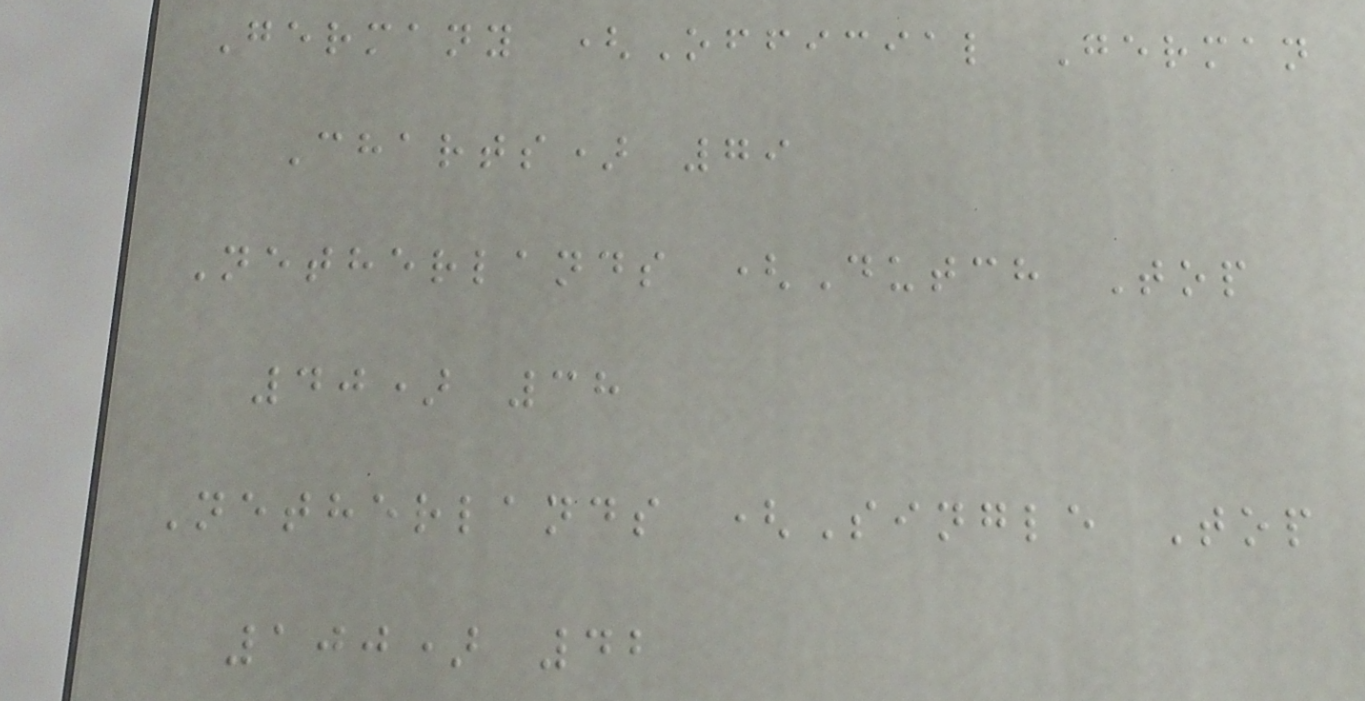Germany (Official German
Charts) 79
Netherlands (Dutch Top
40) 38
Netherlands (Single Top
100) 42
